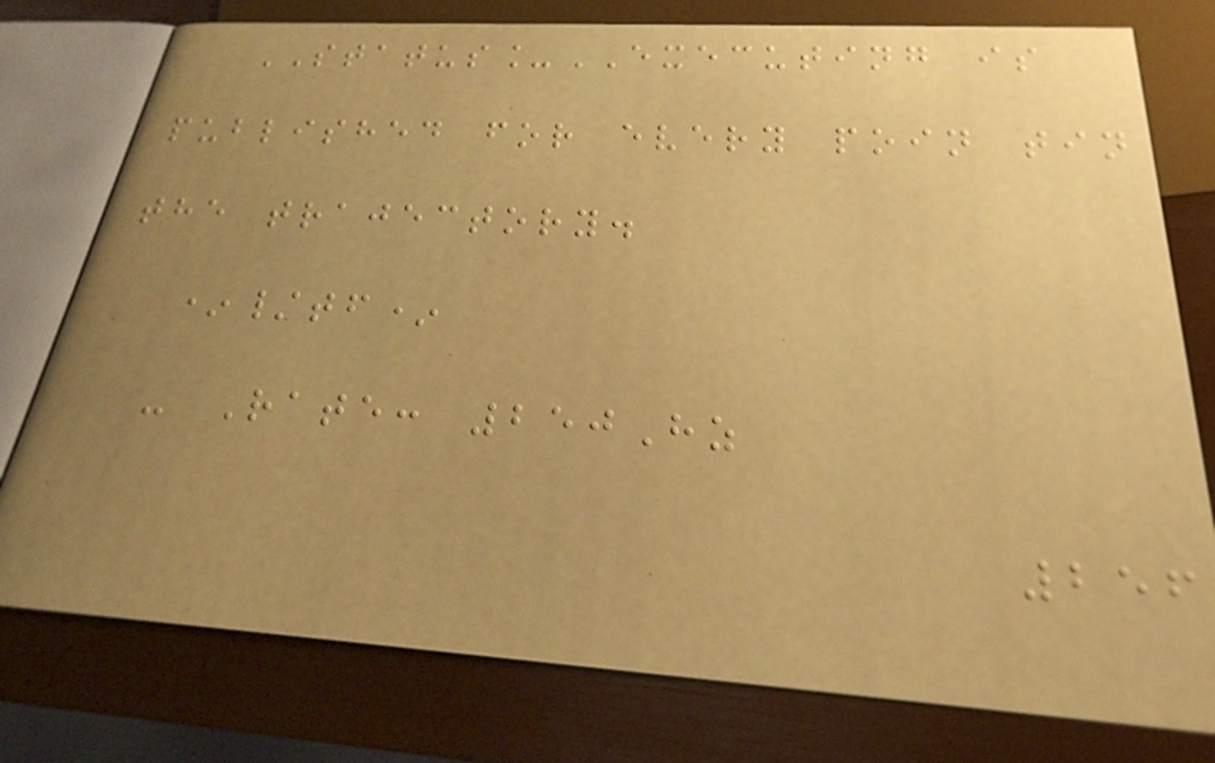STATUS_EXECUTING is
published for every poin tin
the trajectory.
*/tf*
- Rate: 250Hz
256
